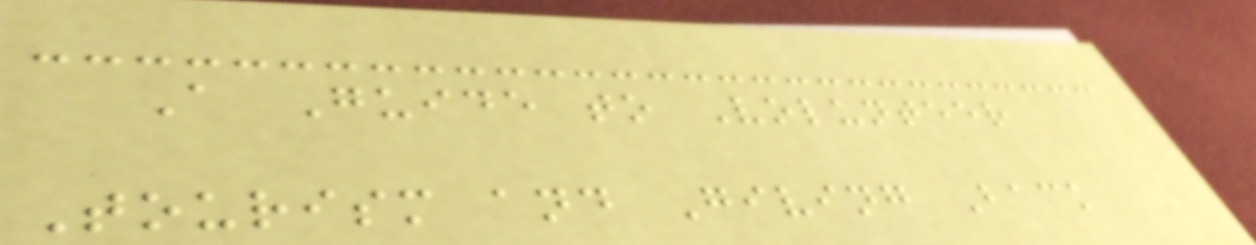A Guide to Volunteer
Tourism and Giving Back
